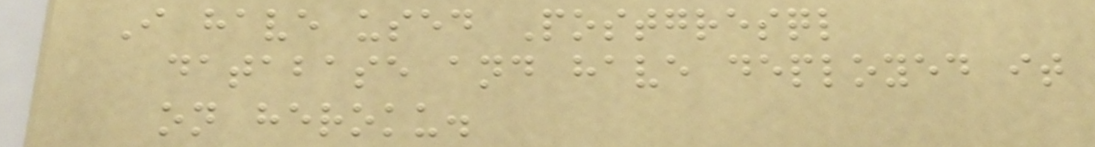I have used Postgresql
database and have deployed it
on heroku.
